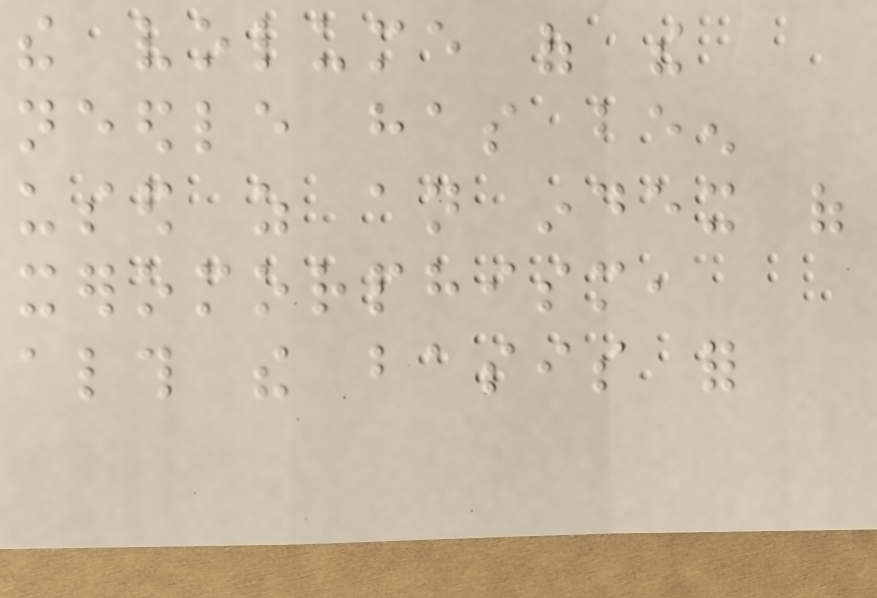the volume of the
needle has been
used as an index of
xeromorphism,
although the basis for
